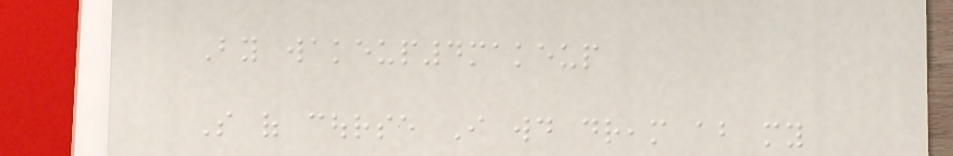By wakeup4makeup
So of course I would dream about my
